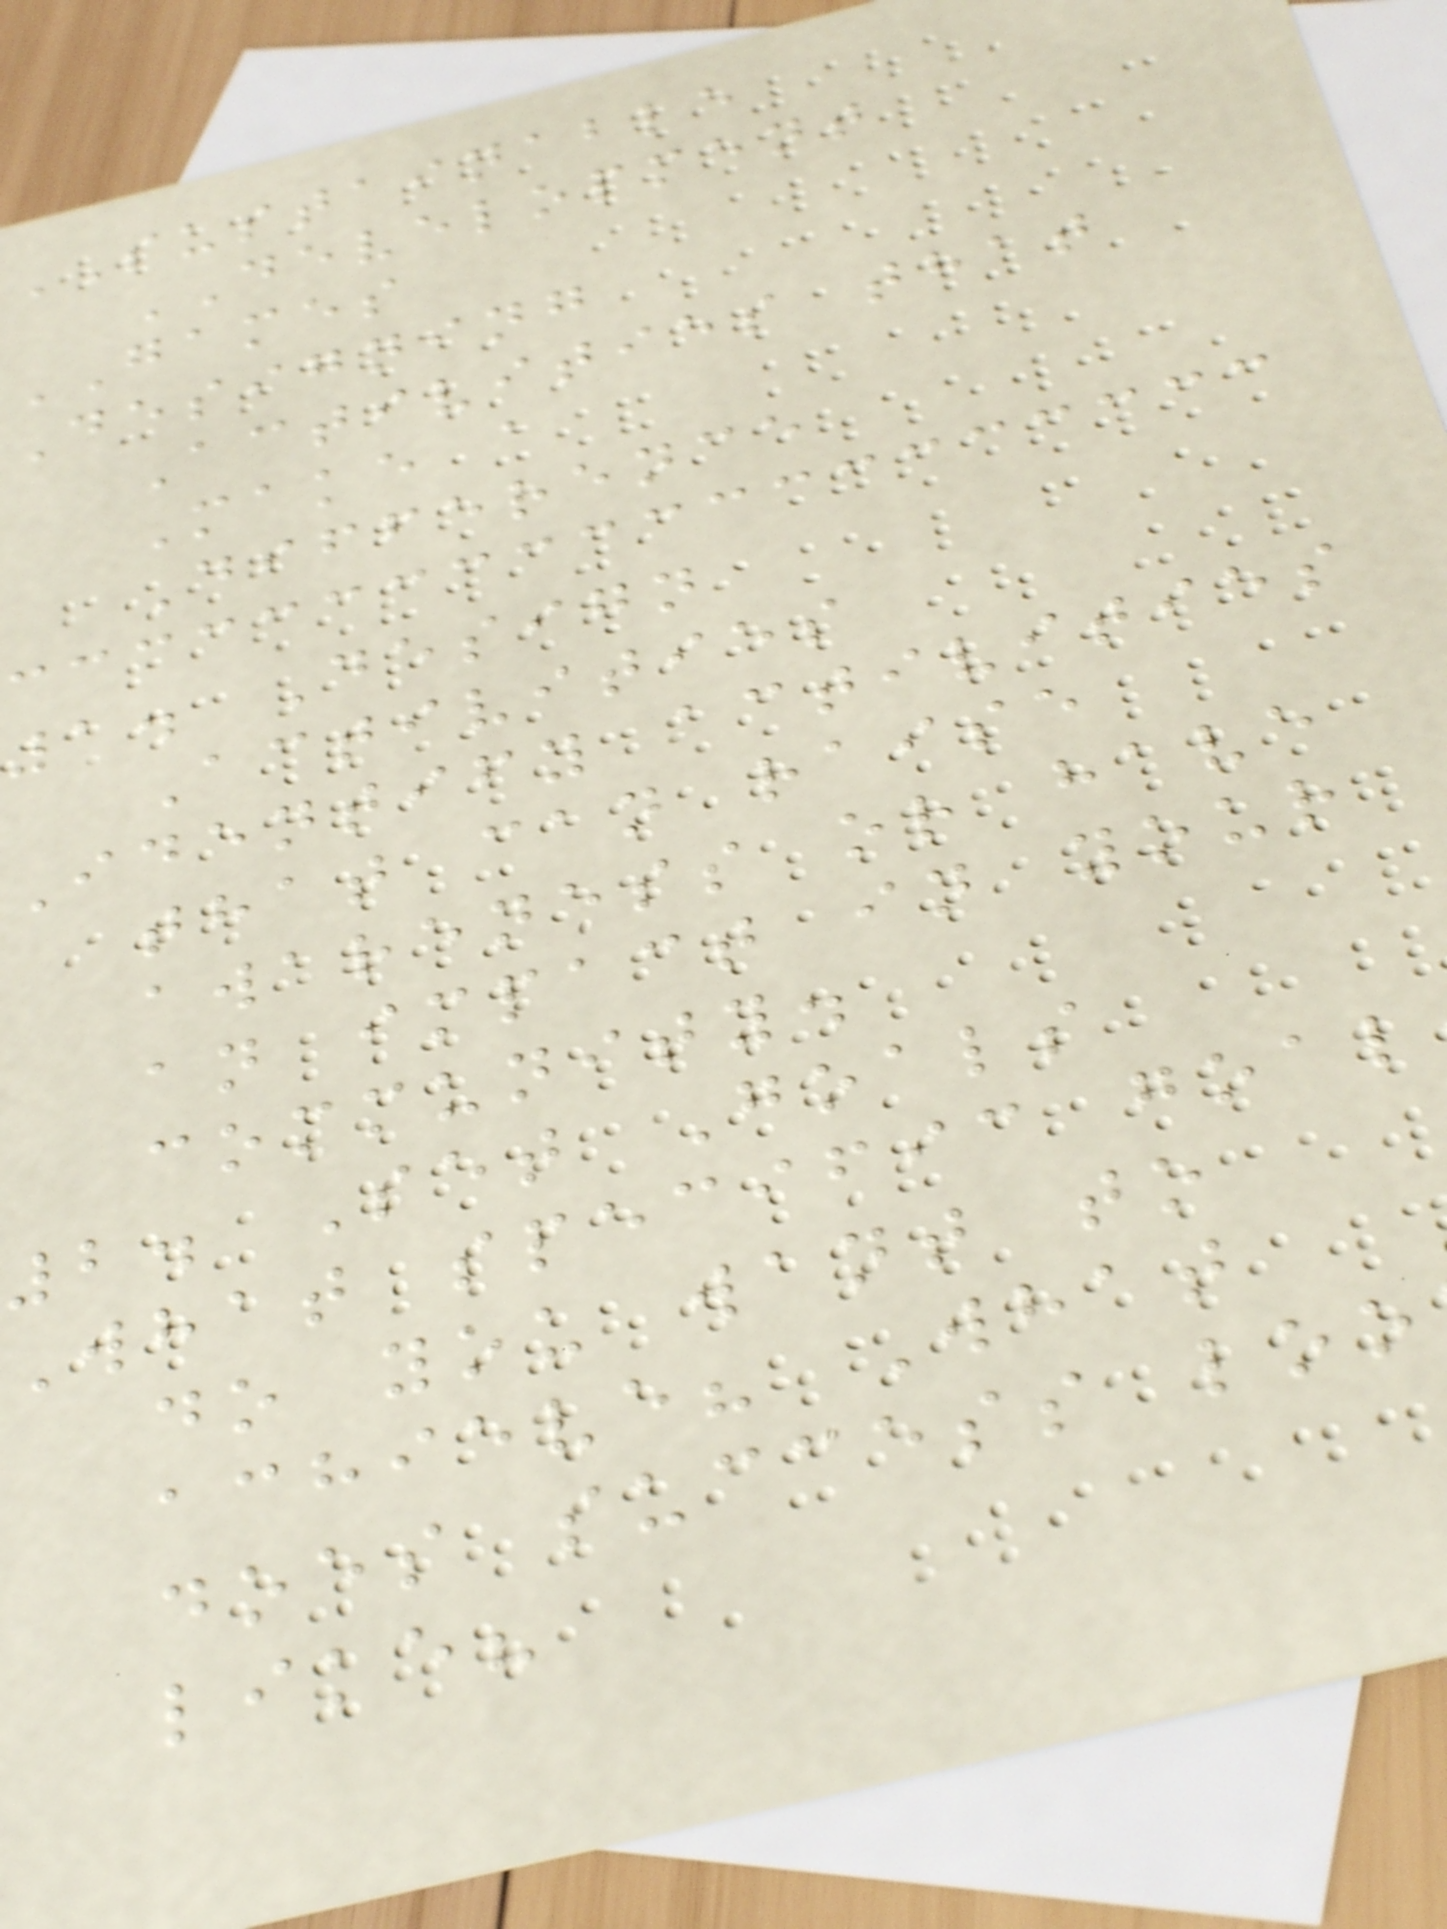SUSTAINABLE
DEVELOPMENT
GAMES
Designing
Activities that
Make a
Difference
1. Design
Activities
Identify activities
that can raise
awareness or have
an impact in your
community.
2. Set Goals
What specific goal
do you want to
achieve? What
does success loo
like?
